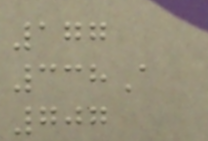177
338A
707
